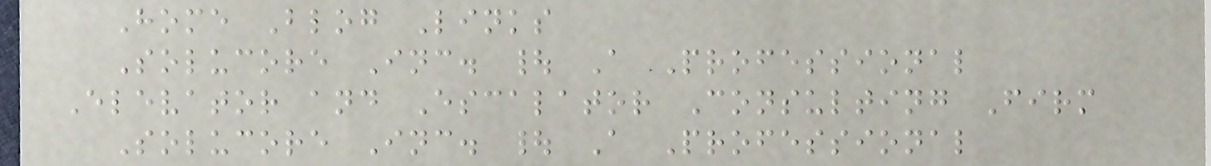Home Blog Links
Solucore Inc. | A Professional
Elevator and Escalator Consulting Firm
Solucore Inc. | A Professional
